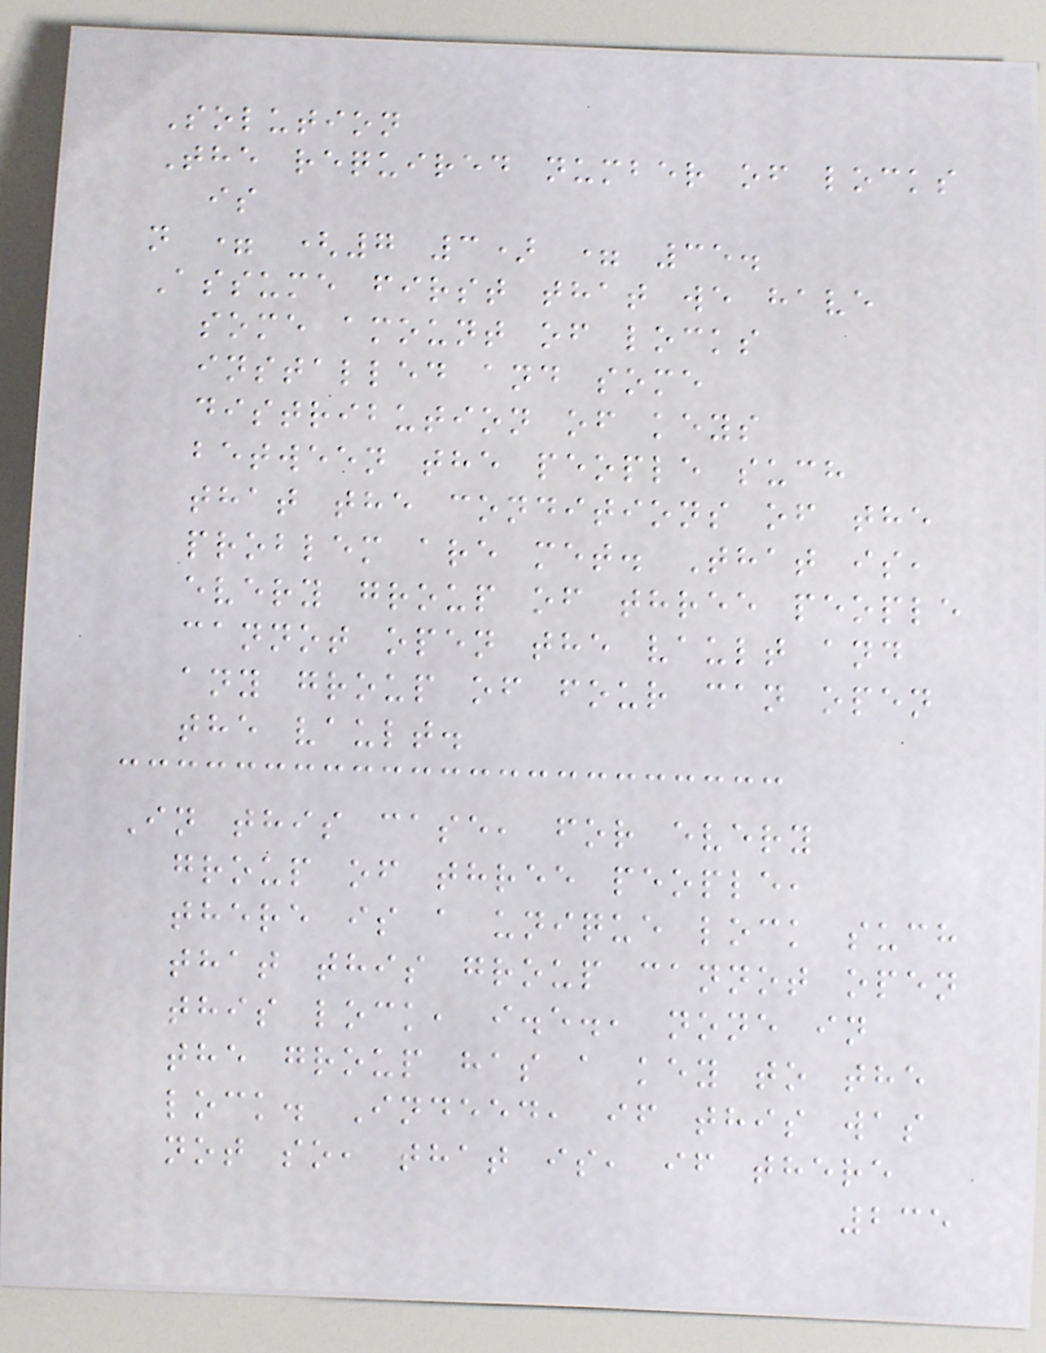Solution
The required number of locks
is
n = (7 3) = 35.
Assume first that we have
some amount of locks
installed and some
distribution of keys
between the people such
that the conditions of the
problem are met. That is,
every group of three people
cannot open the vault and
any group of four can open
the vault.
In this case, for every
group of three people,
there is a unique lock such
that this group cannot open
this lock, i.e., none in
the group has a key to the
lock. Indeed, if this was
not so, that is, if there
235
